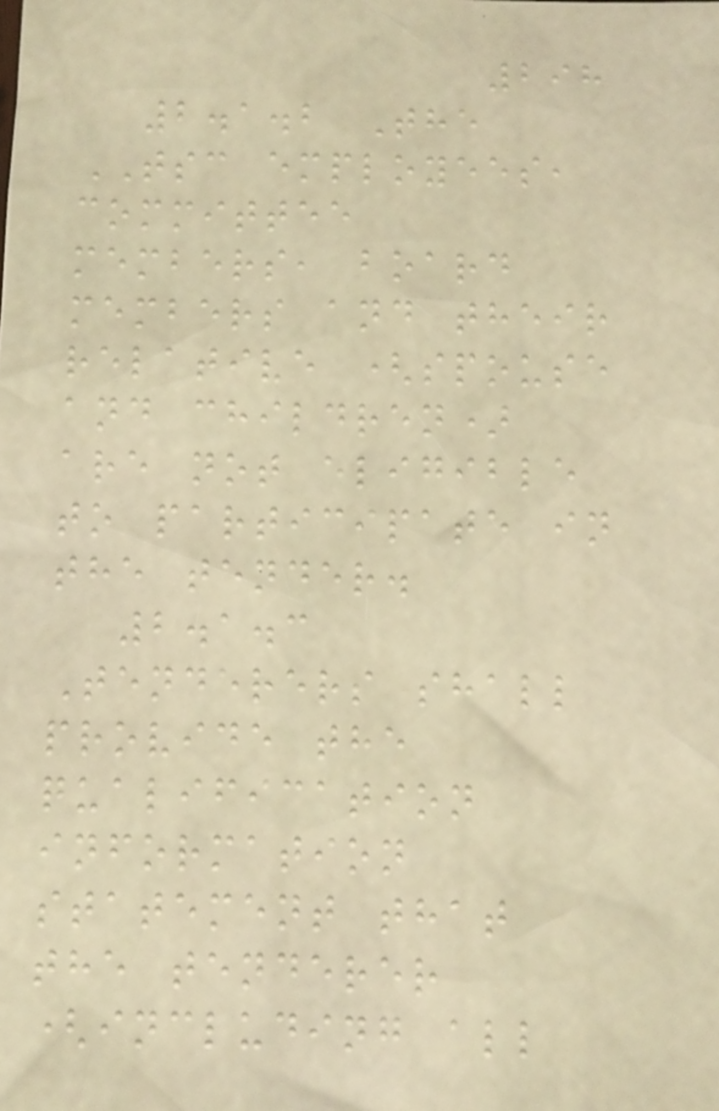298
2.1.2 The
TSC employees,
committee
members, board
members and their
relative (spouse
and children)
are not eligible
to participate in
the tender.
2.1.3
Tenderers shall
provide the
qualification
information
statement that
the tenderer
(including all
